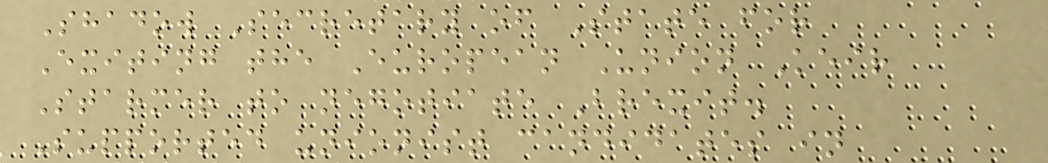Shadow Secretary of State for
Exiting the European Union Keir
Starmer to negotiate Brexit.
Supported unionist candidates in
